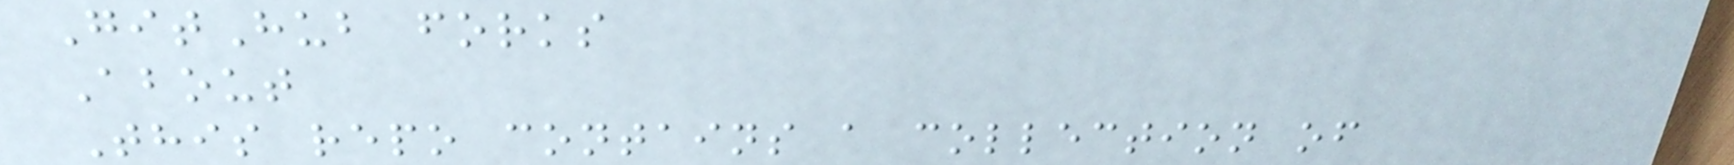GitHub forks
About
This repo contains a collection of
